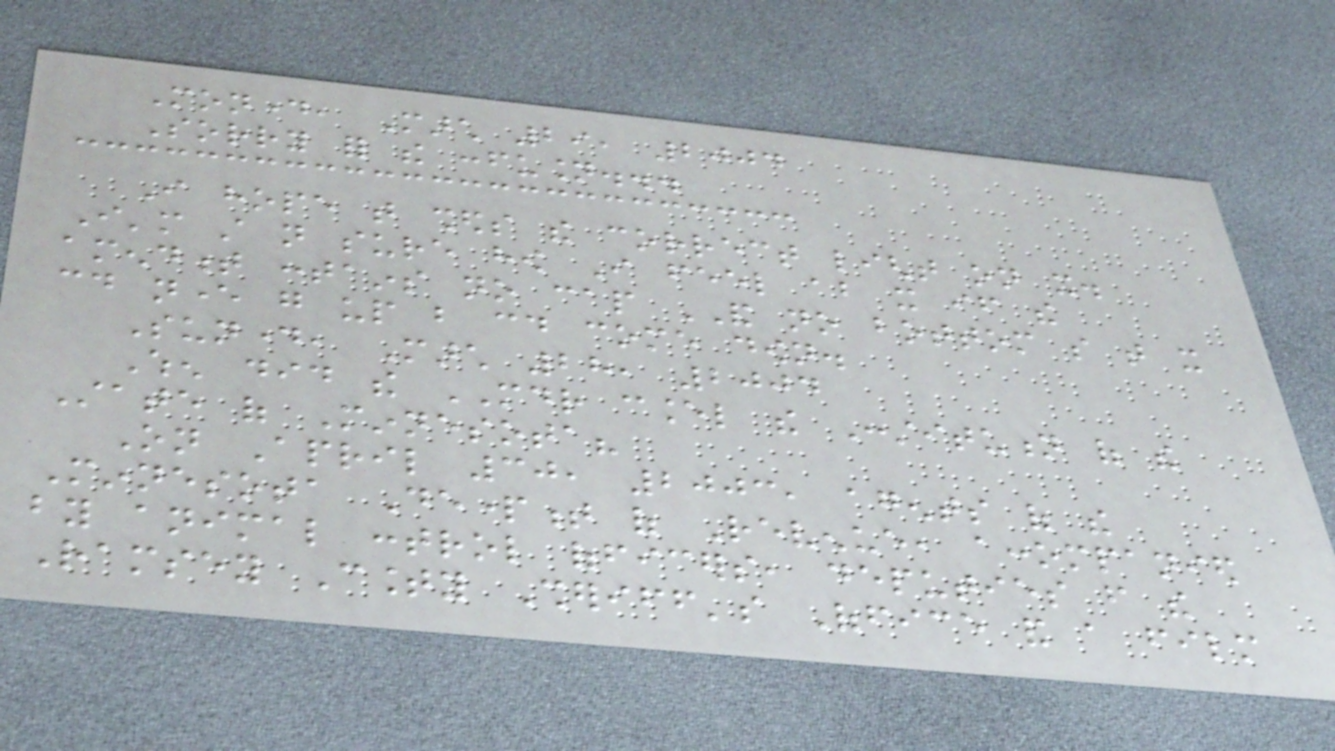Monday, March 29, 2004
Sorry for the confusion...
I hope that sheds the correct light on it.
I'm still not sure how I feel about it if the
amendment contains no cap AND no bottom so that it
could never go up but could come down.
Sunday, March 28, 2004
When did the MDR cancel the Constitution of the
State of Minnesota?
On April 30, 2003, agents of the
Minnesota Department of Revenue, accompanied
by animal control officers, deputies from the
Ramsey County Sheriff's Office and a film
